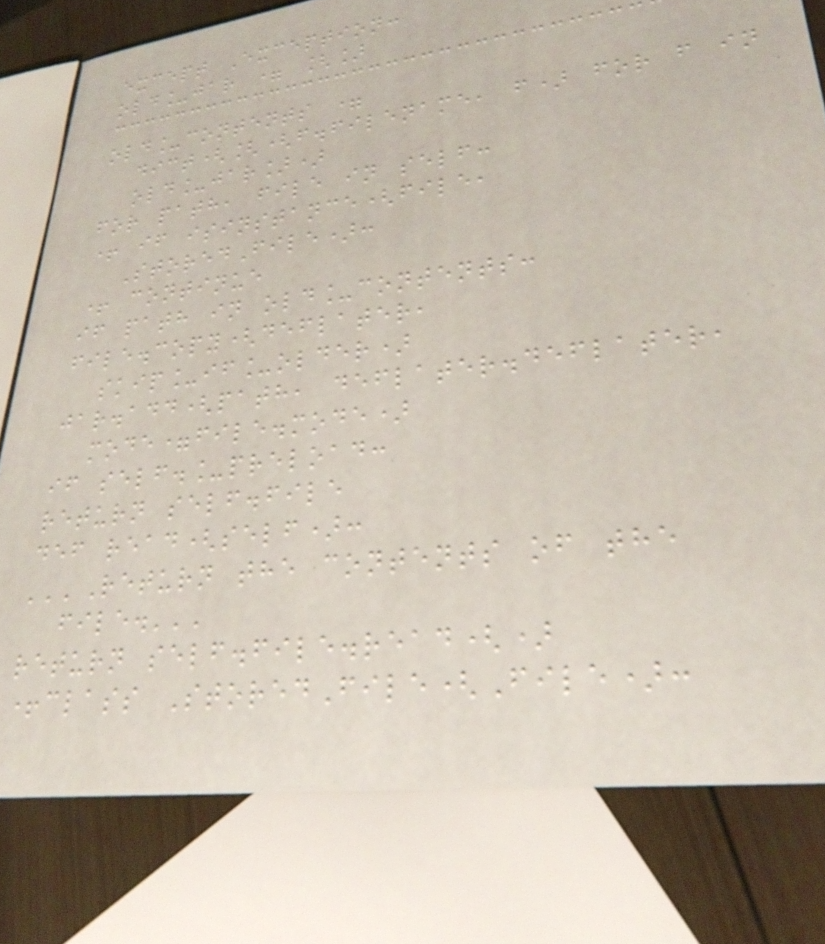except Exception:
old_jar = []
old_contents =
dict([(f.filename, f) for f in
old_jar])
for path, file in self:
+ if isinstance(file,
StoredFile):
+ continue
if path in old_contents:
file.copy(deflater,
skip_if_older)
jar.add(path, deflater.deflater,
mode=file.mode)
if self._preload:
return self.file
def read(self):
'''Return the contents of the
file.'''
return self.file.read()
+class StoredFile(File):
